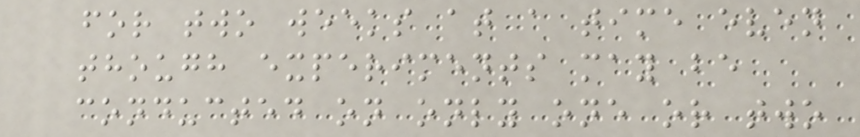for two weeks at a time even
though experiments may be
conducted on only one or two
